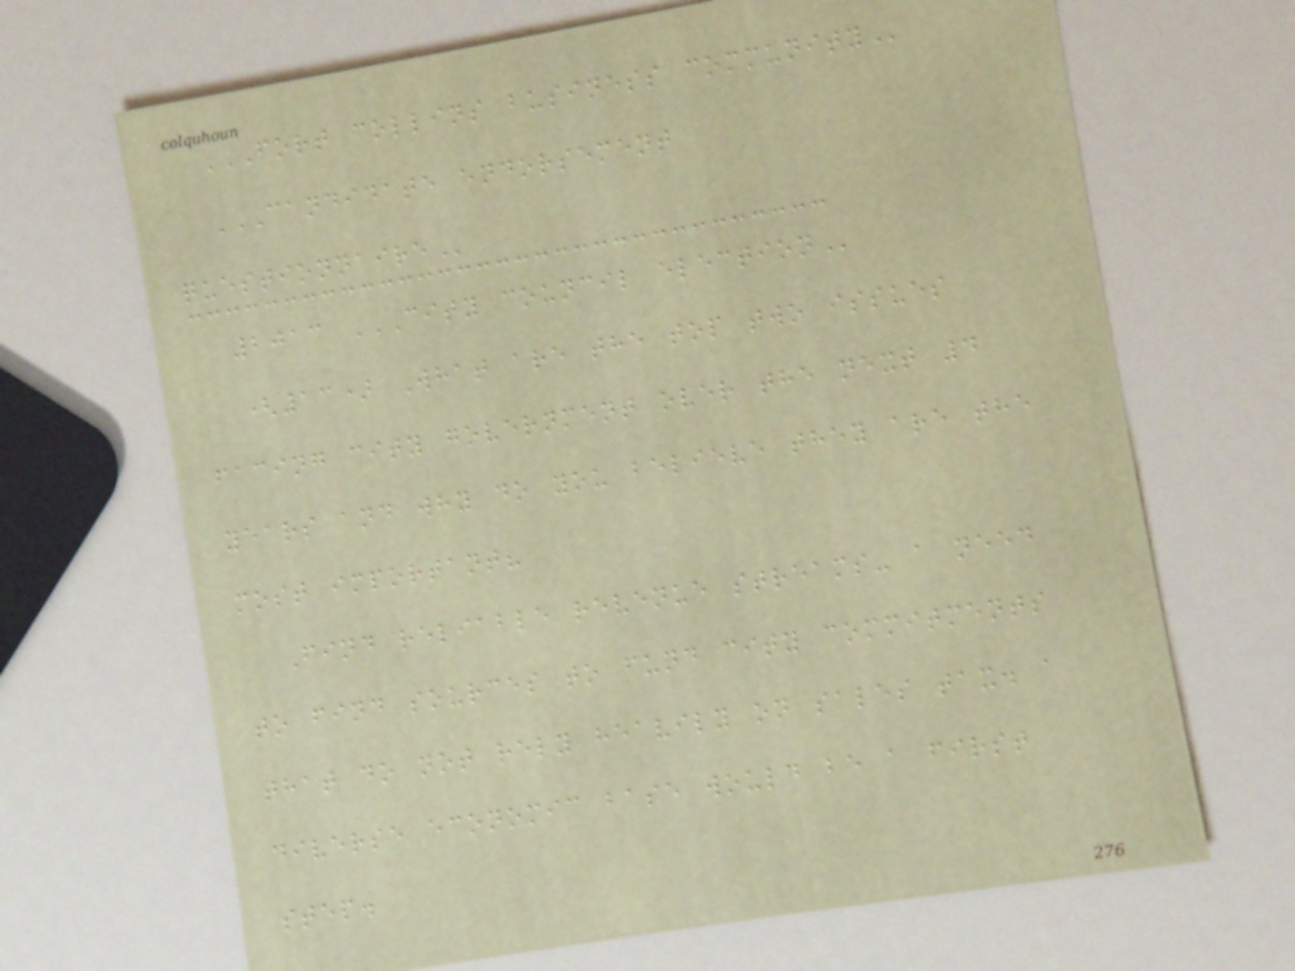FORT COLLINS BUSINESS COMMUNITY
CANDIDATE ENDORSEMENT
QUESTIONNAIRE
2013 CITY COUNCIL ELECTION
(13) What are the top two issues
facing city government over the next 4
years and why do you believe they are the
most important?
Find reliable revenue streams- a need
to find sources to fund city commitments
that do not rely heavily on sales tax. a
diverse economic base would be a first
step.
